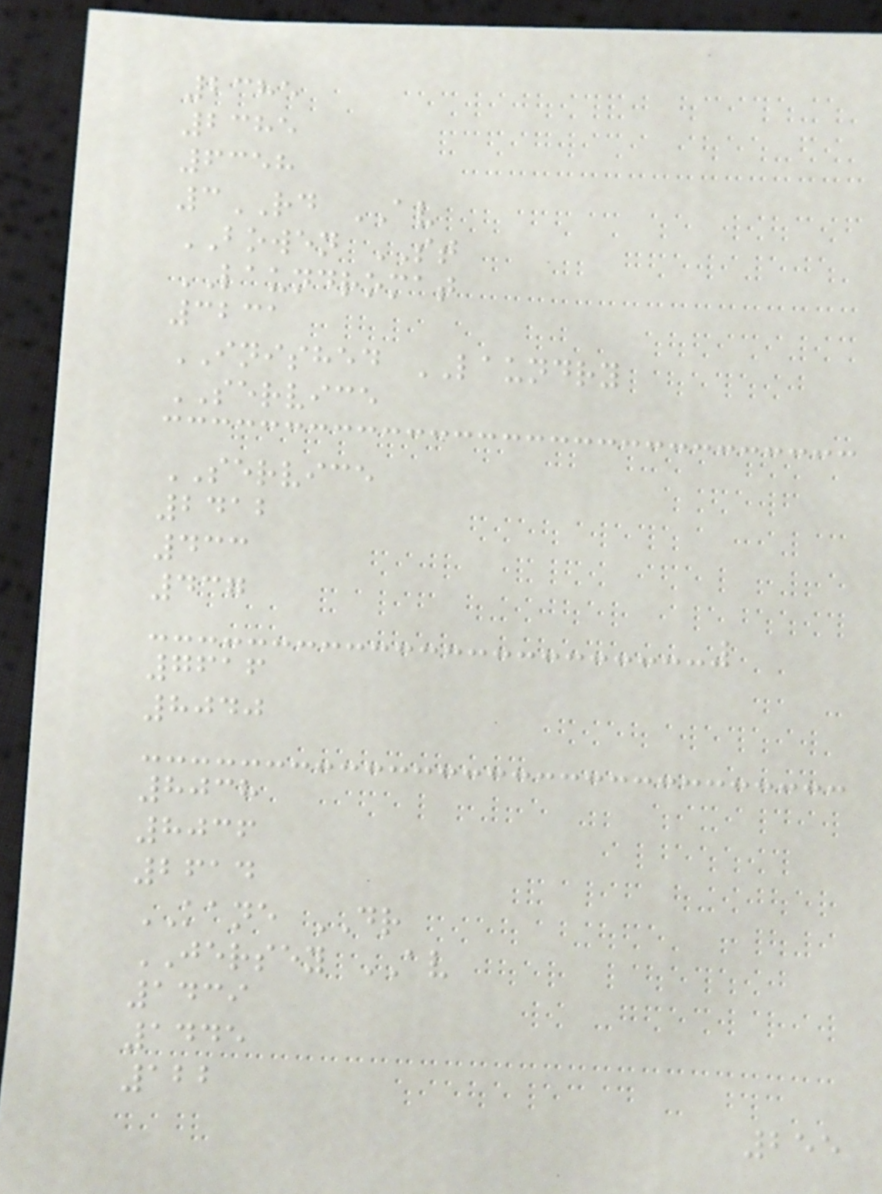2385
2385
6358
3RD AV
BOWEN ST
LAUNDROMAT
3231
INISHED LAUNDRY
SERVICE
SERVICE
2412
433
437
7616
8040
8038
8036
2614
KANE DR
JERSEY AV
1439
1445
122
255
